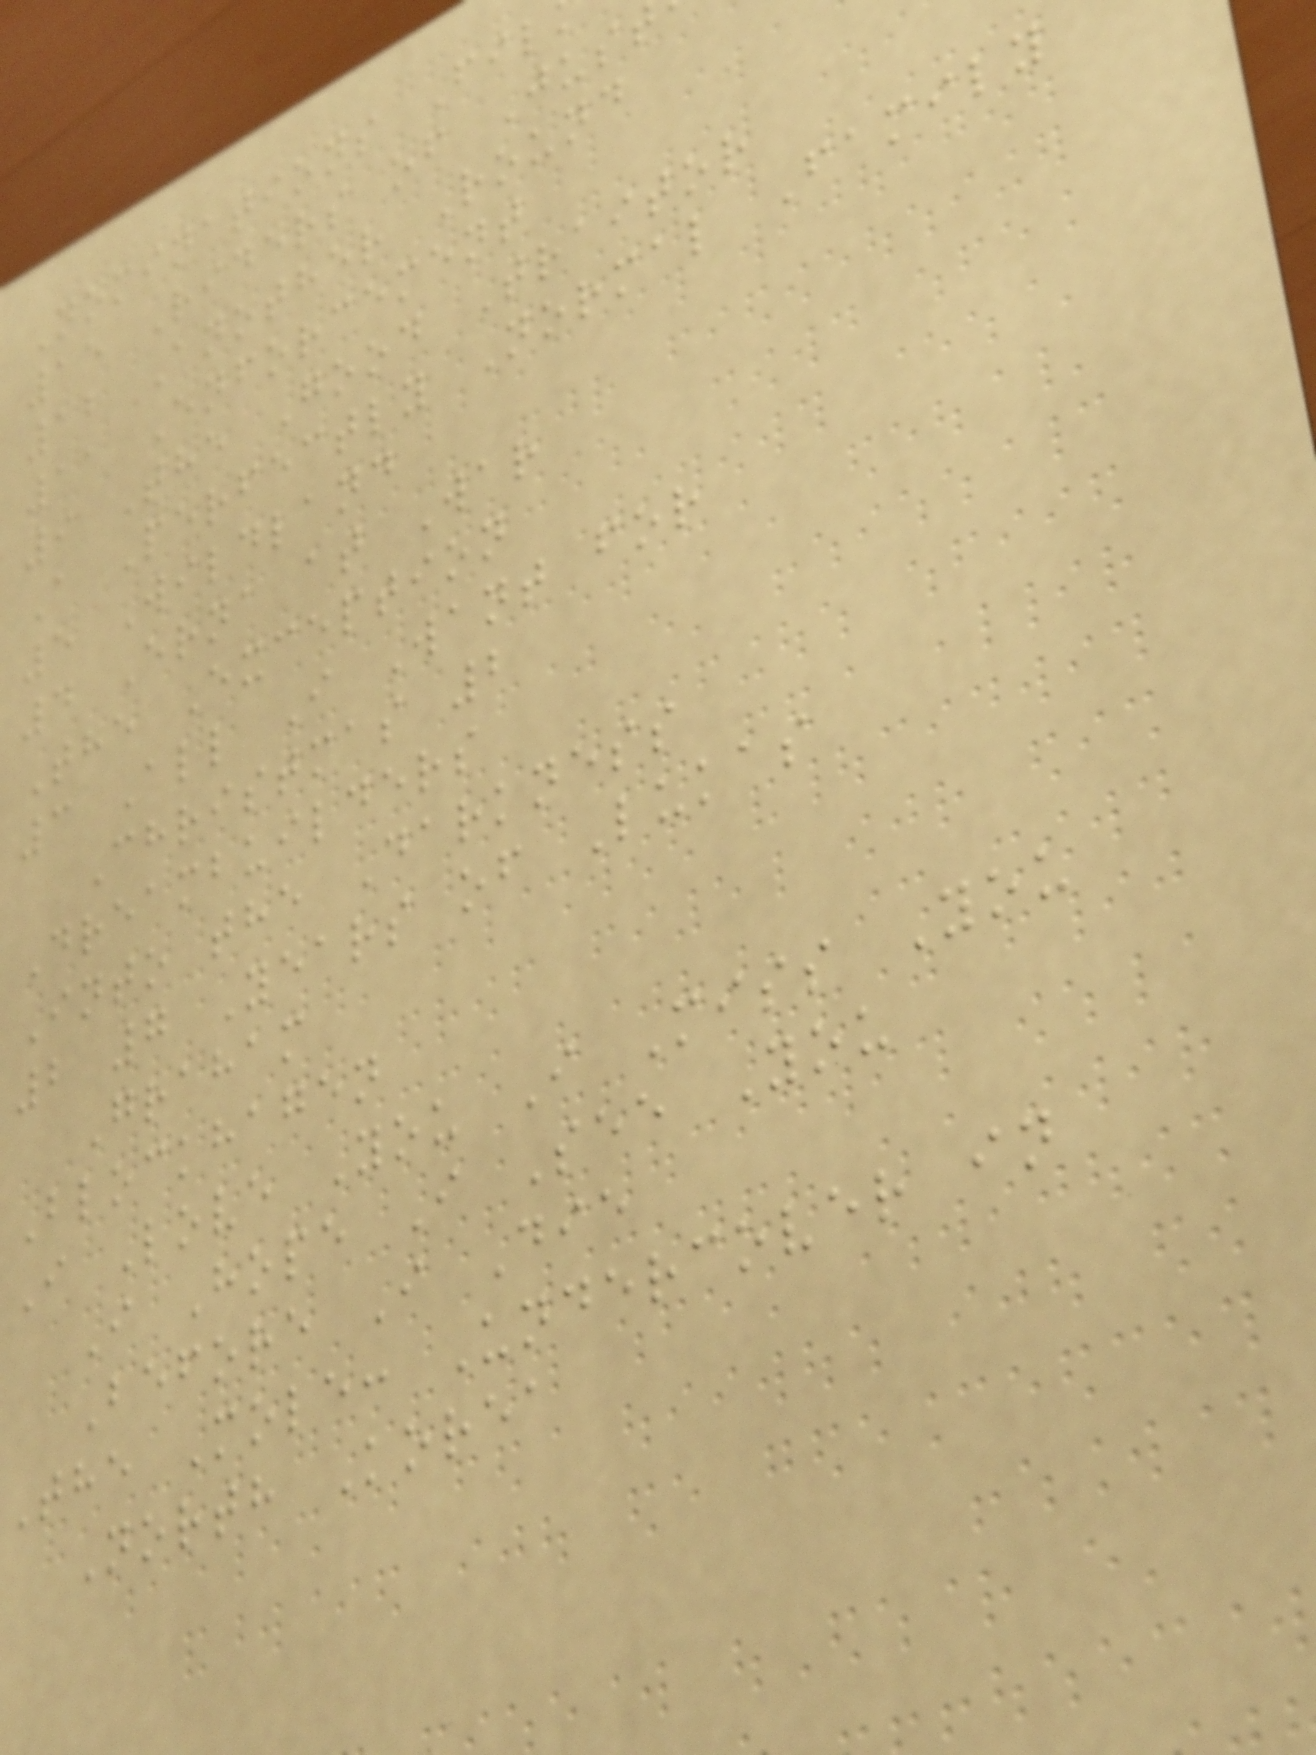Nominations Fil
15 Riders of Just
12 Another Round
11 Enforcement
9 The Good Traitor
A Perfectly Normal Family
5 Wildland
4 Erna at War
The Exception
3 All I Want for
Christmas 2
Dreambuilders
Into the Darkness
2 7 Years of Lukas
Graham
Blockhagen
I Love You I Miss You
I Hope I See You
Before I Die
The Mole: Undercover in
North Korea
